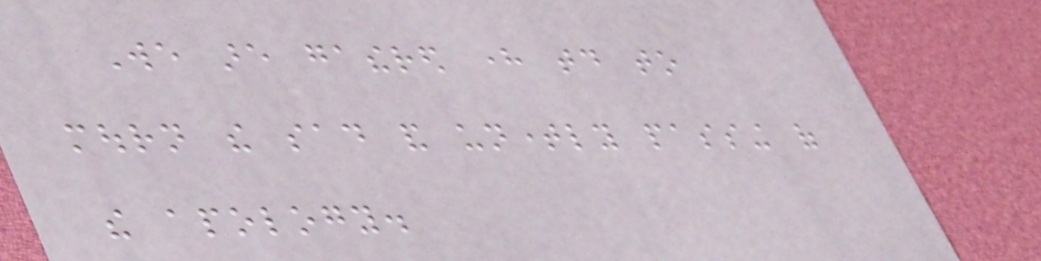We are gathered here today to
mourn the sad and untimely passing of
the apology.
